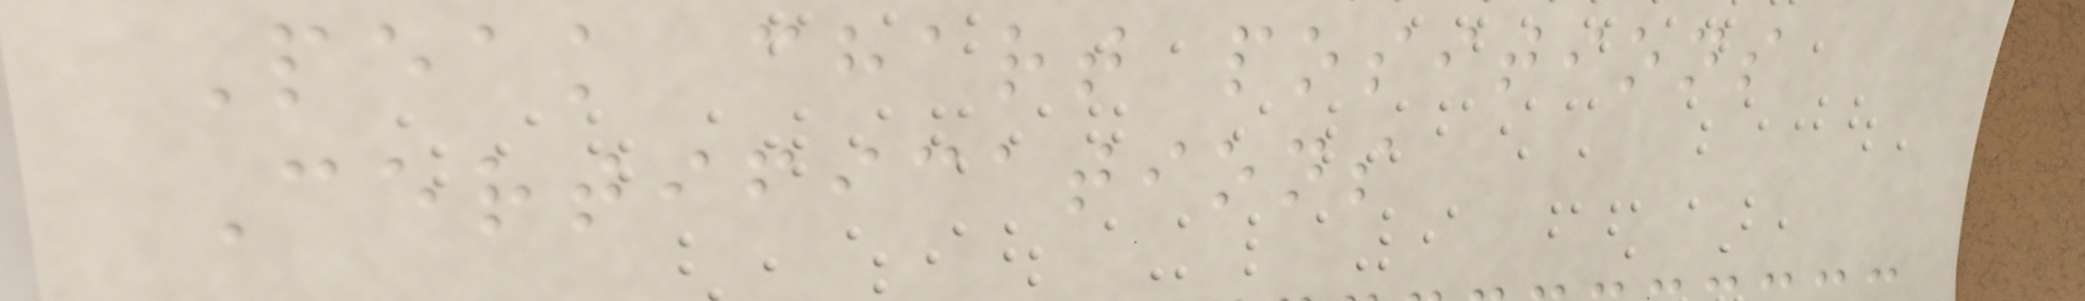Peak chart positions
Certifications
